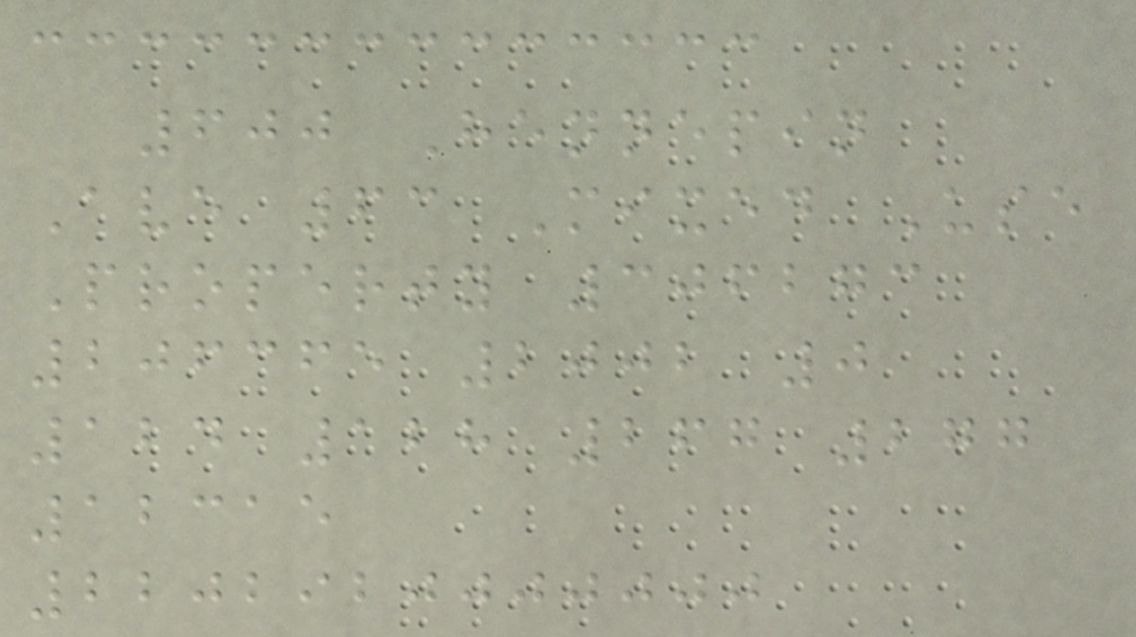600 Hennepin
Ave 63 Mixed Use
Property 306273
206365 2002 0
124 128 267 277
12315
2202920000000
